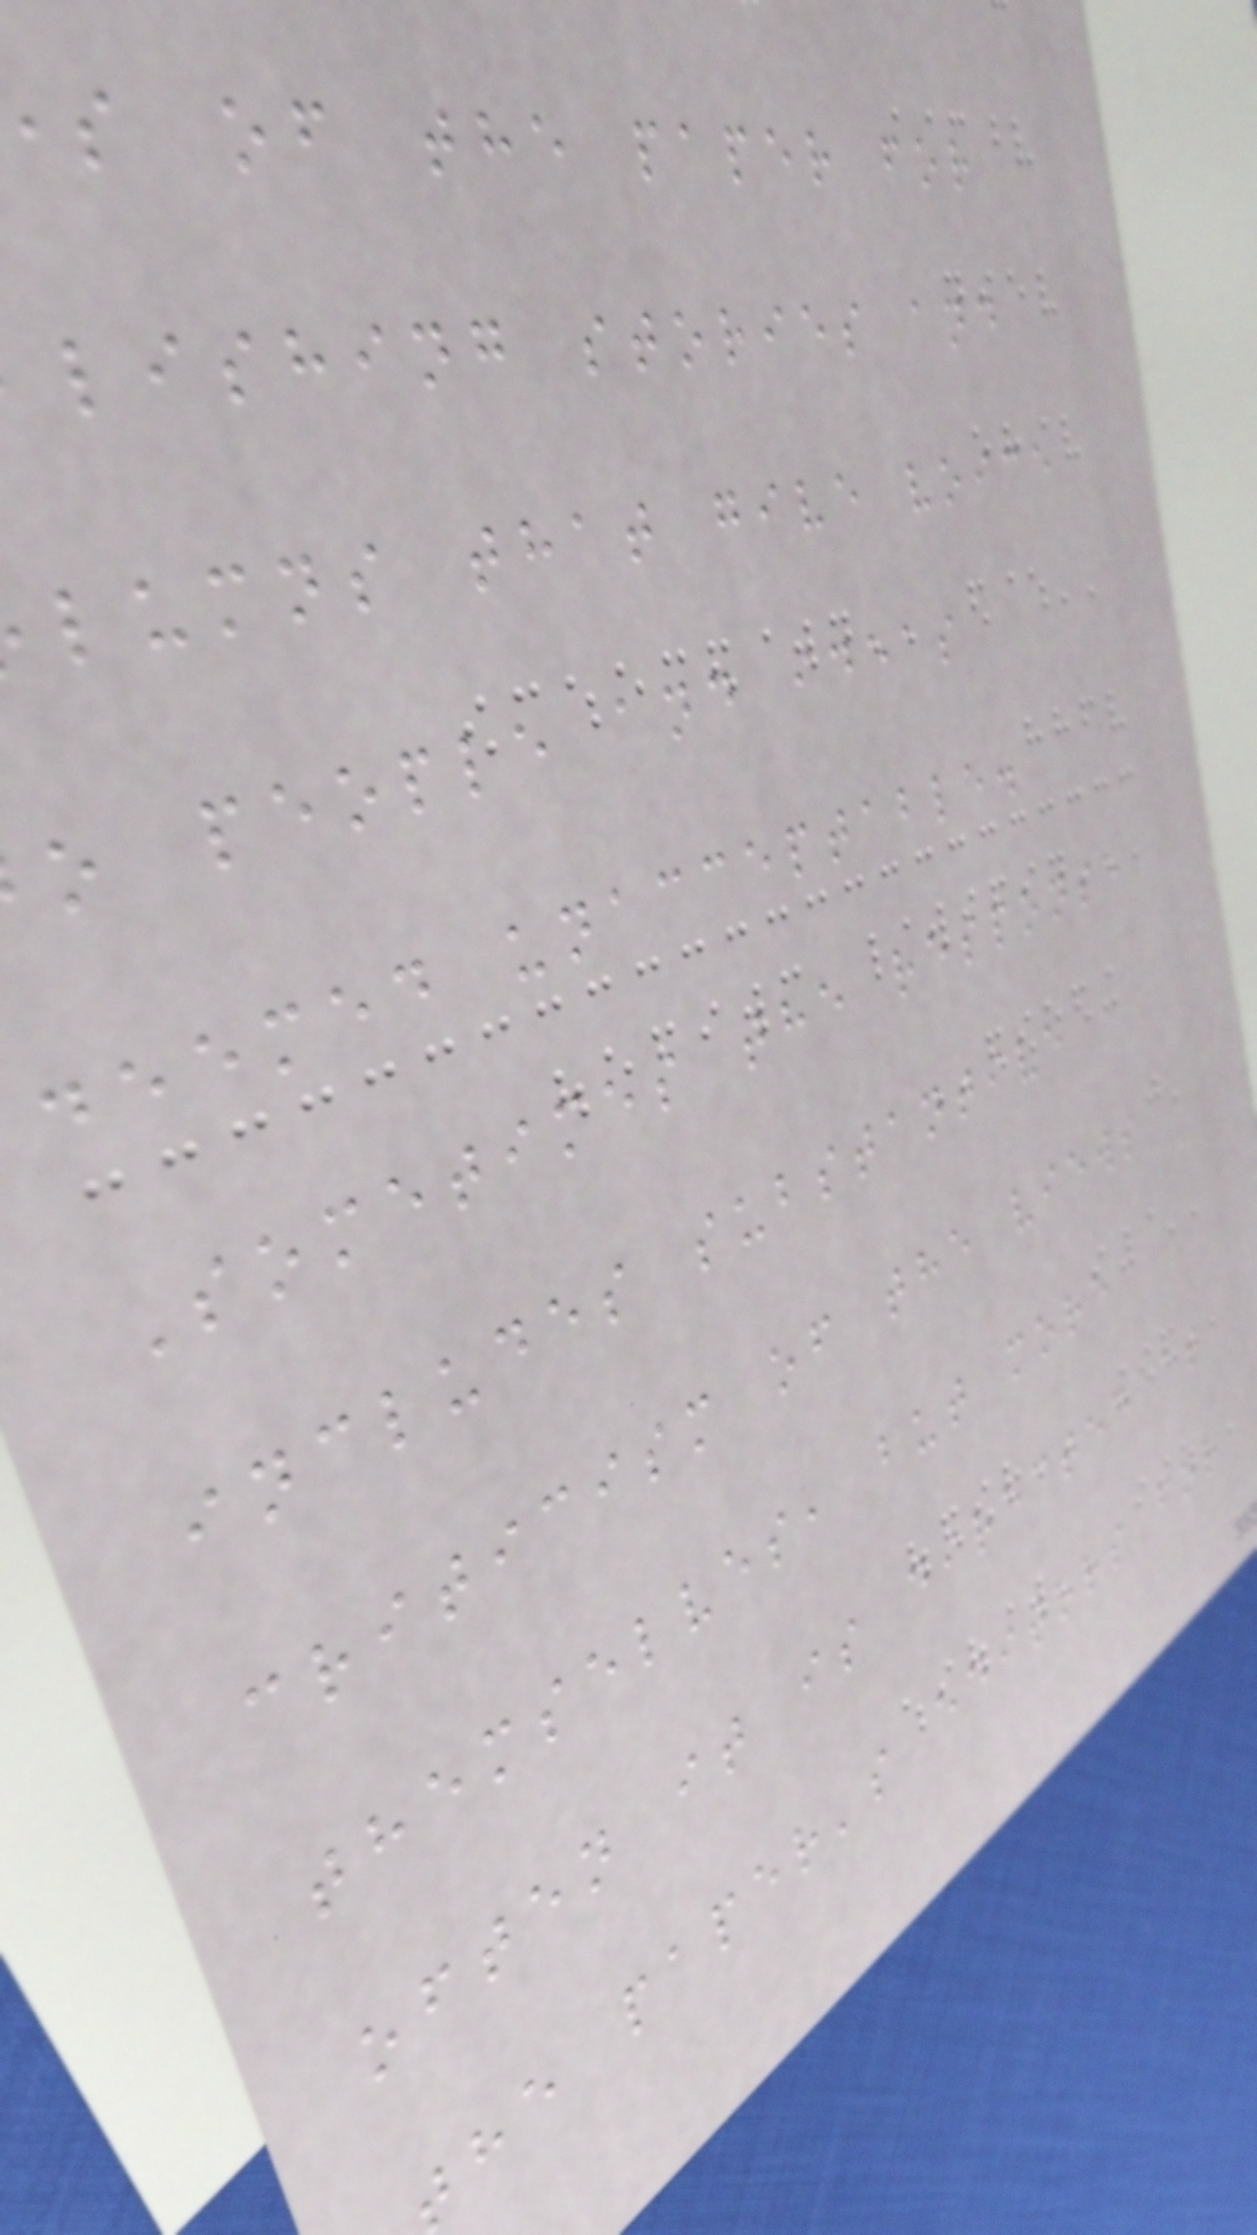s of the paper for
lishing stories and
lumns that give voice
o people and ideas
deemed unacceptable.
Sometimes the response
includes substantive
criticism of the views
themselves, but more
often it is directed at
he paper's editors for
